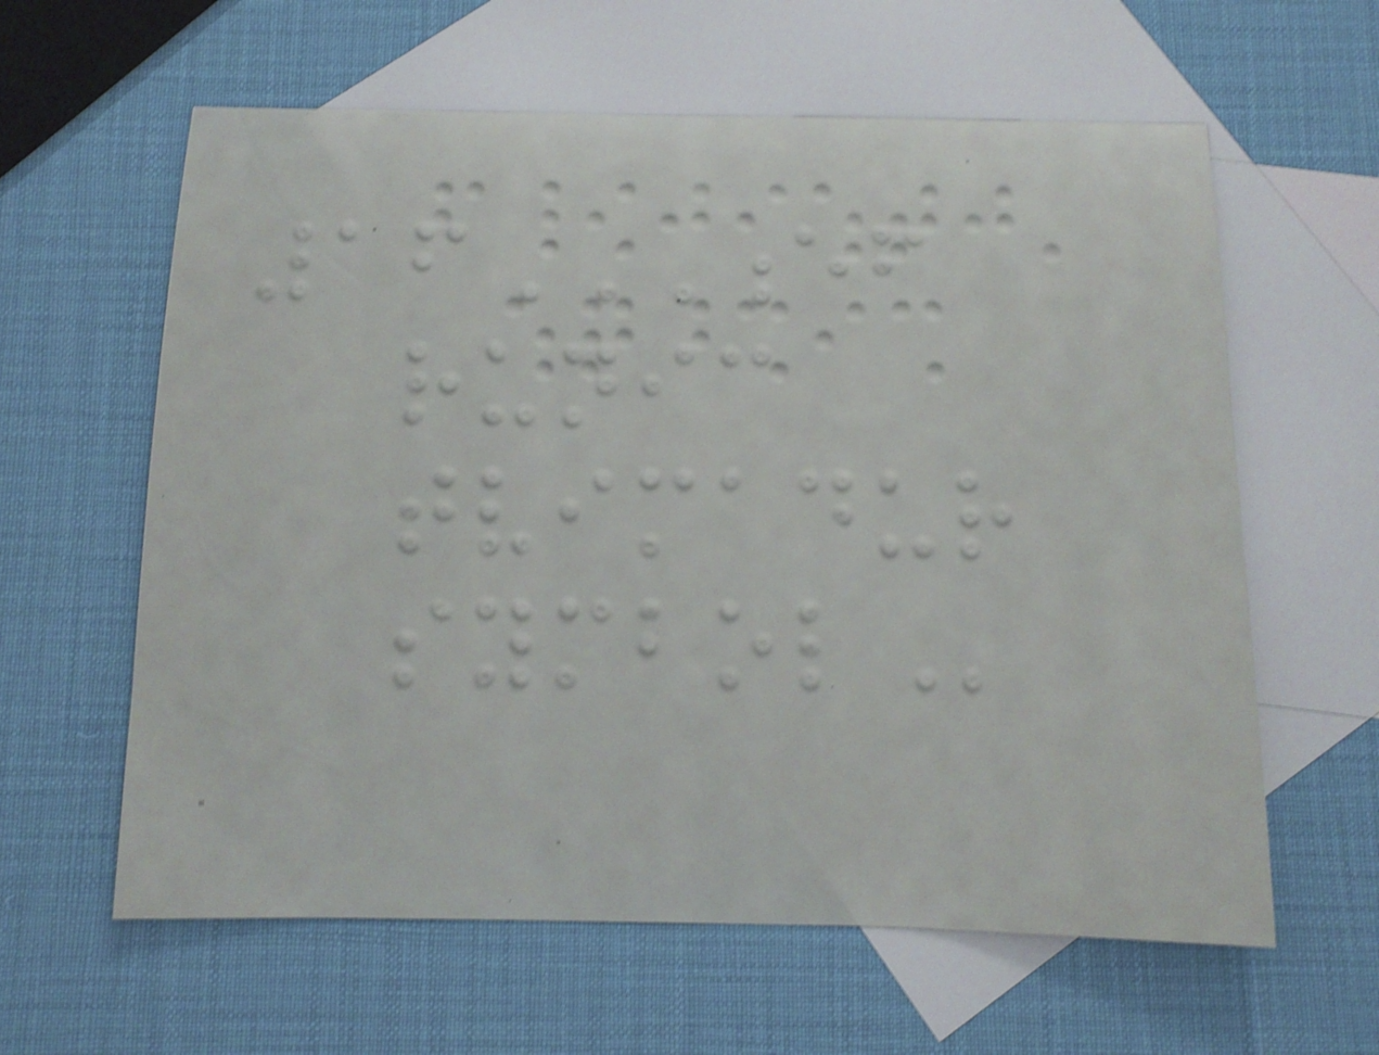16EF
RUNIC
TVIMADUR
SYMBOL
